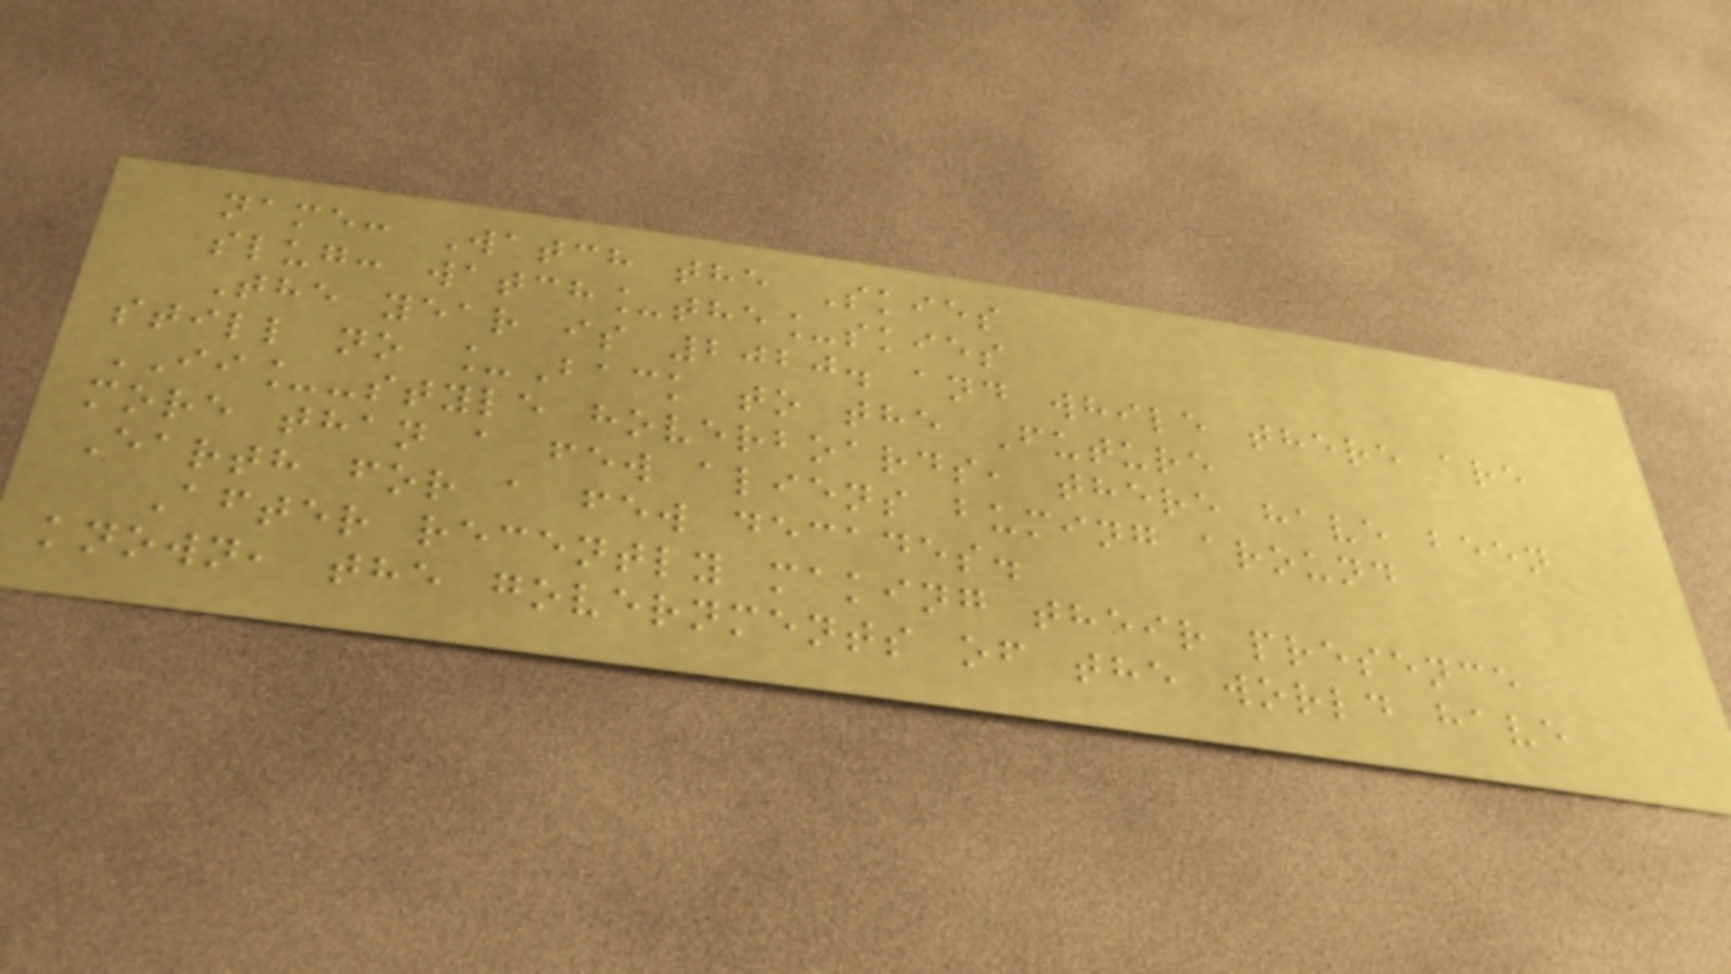name: Watch the Skies
slug: watch_the_skies
The year is 2020. and while there are
still no _Back to the Future
II_-style hoverboards, there have been
more than a few aliens buming around
Earth for a few decades.
After recently making their presence
known, the governments of the world have
